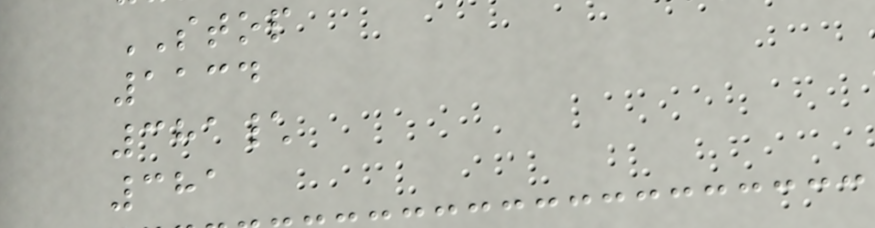STOP
1134
381\
381
